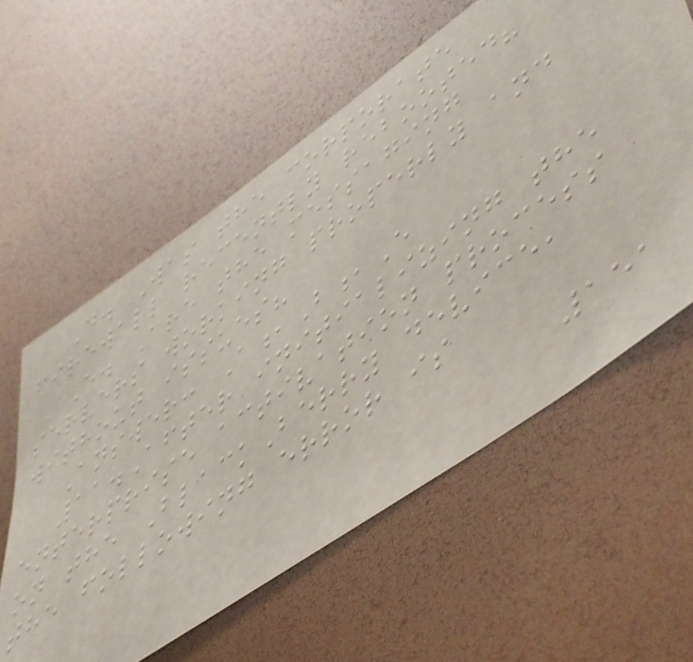D. Was the corporate
firewall recently rebooted?
E. Are the messaging
servers working properly and
without issues?
Answer: A,B,E
11.After initializing the
enterprise activation process
on the BlackBerry device,
the following error is
151
